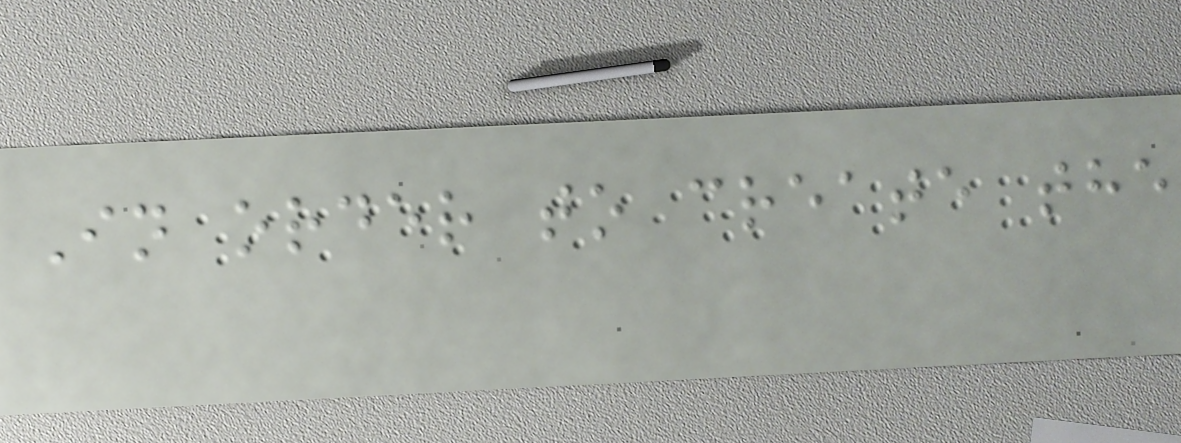In order to create the
